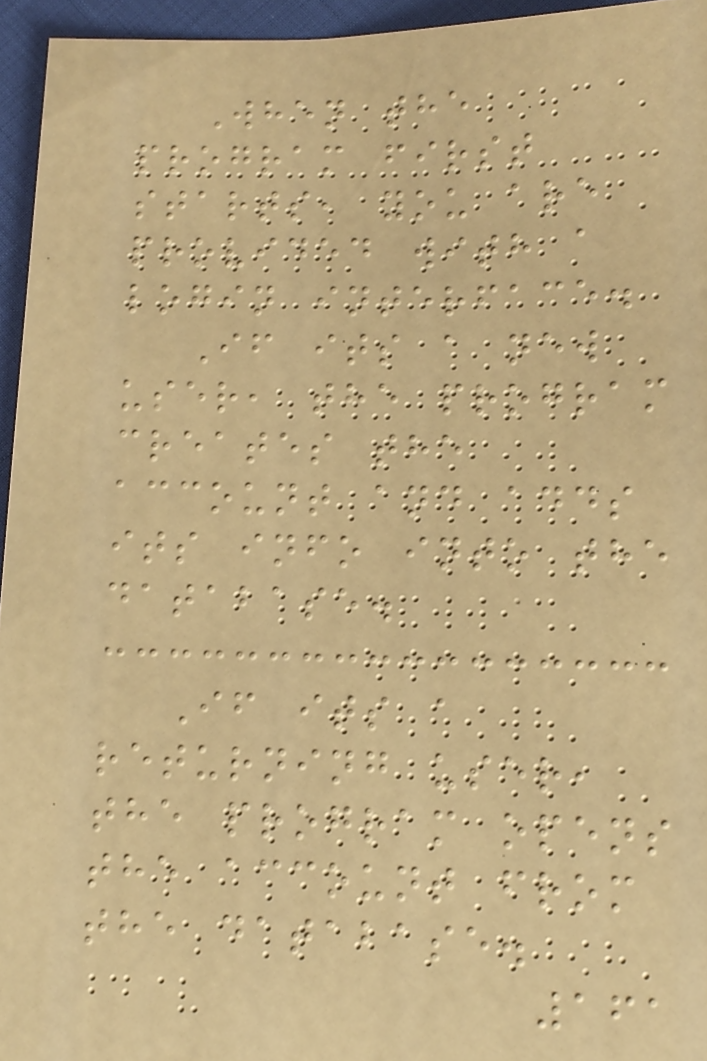When the
program first
starts, you are
provided with a
login interface.
If its a new
user, the program
creates the
account and adds
its info into the
database.
If its a
returning user,
the program opens
the account from
the database.
161
